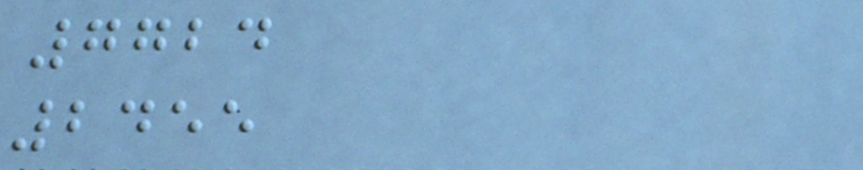7724
2455
